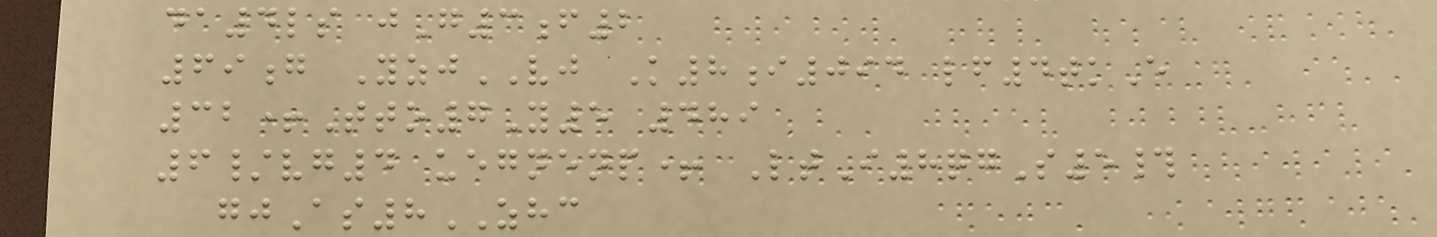da4ls jG3f2
69g YzjVJ K8i094 lf4tkE
32+Tto7Y5 489
6/vg4 uegnenp+ LtI8qgS5#
gjAs8ZHC
